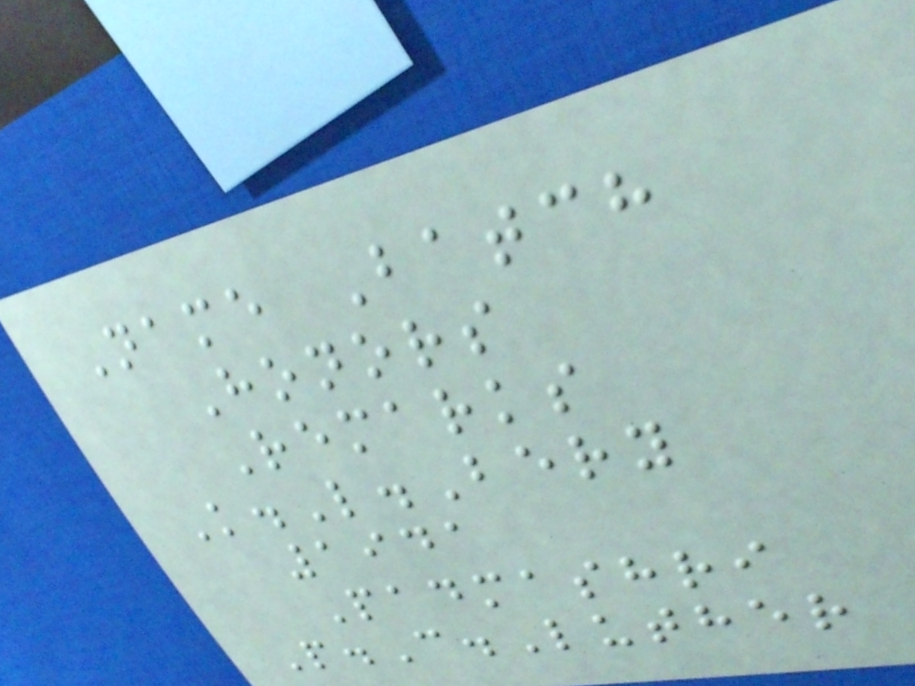Name Batch
Honors
Remarks
K.L.Bery
1941
Padmashri
P.C.Luther
